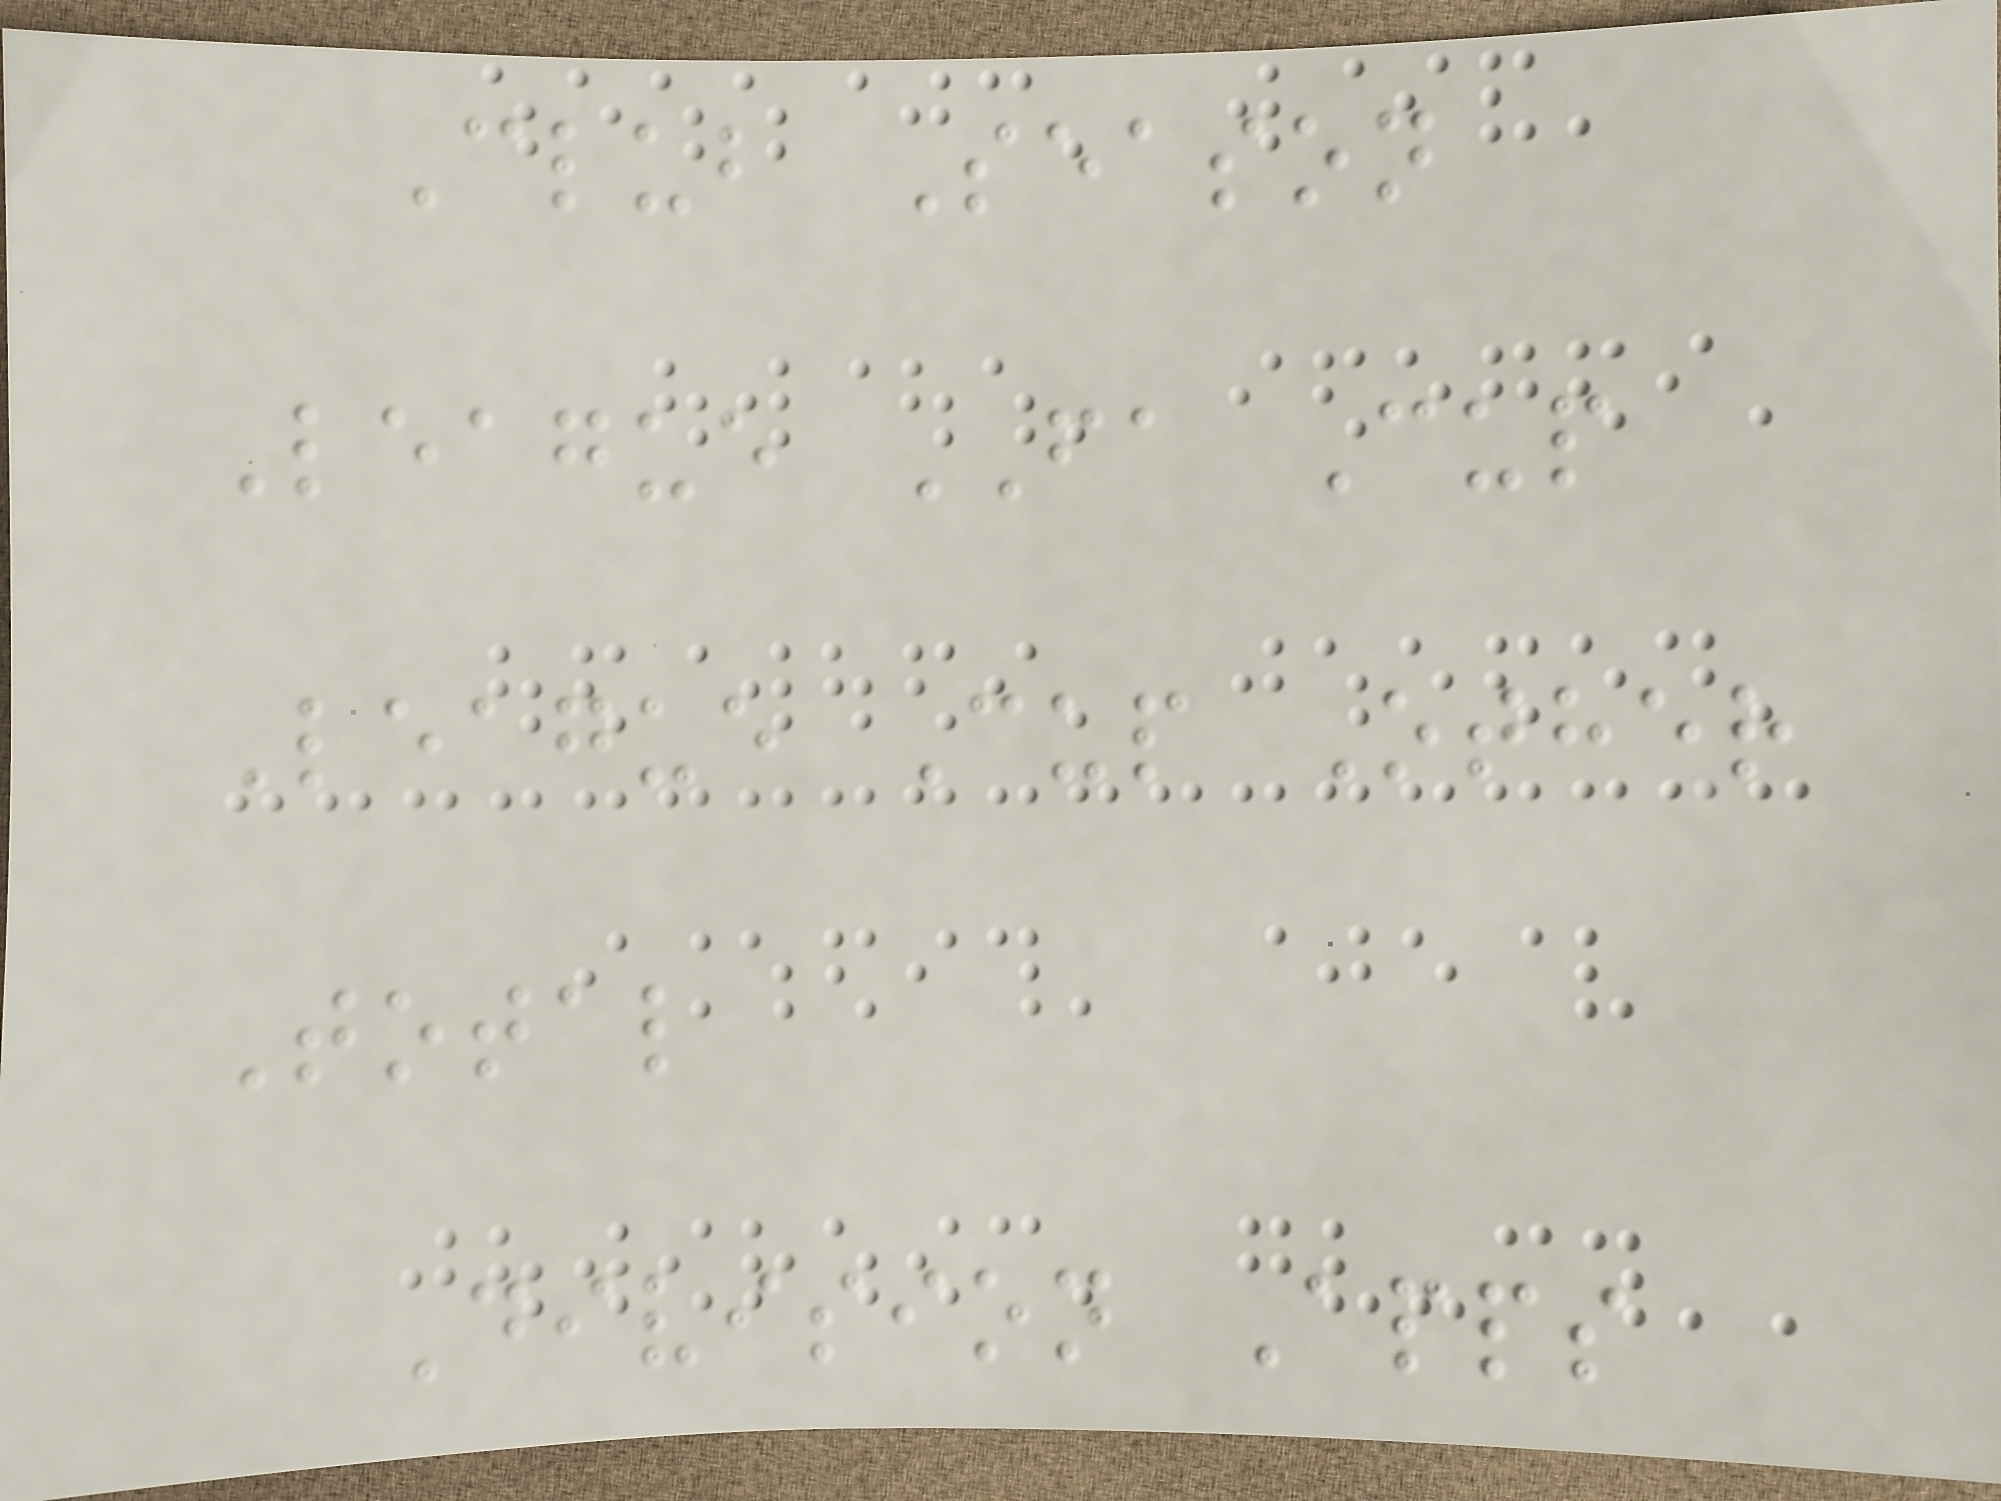Club Season
League FA Cup
League Cup Other
Total
Division Apps
